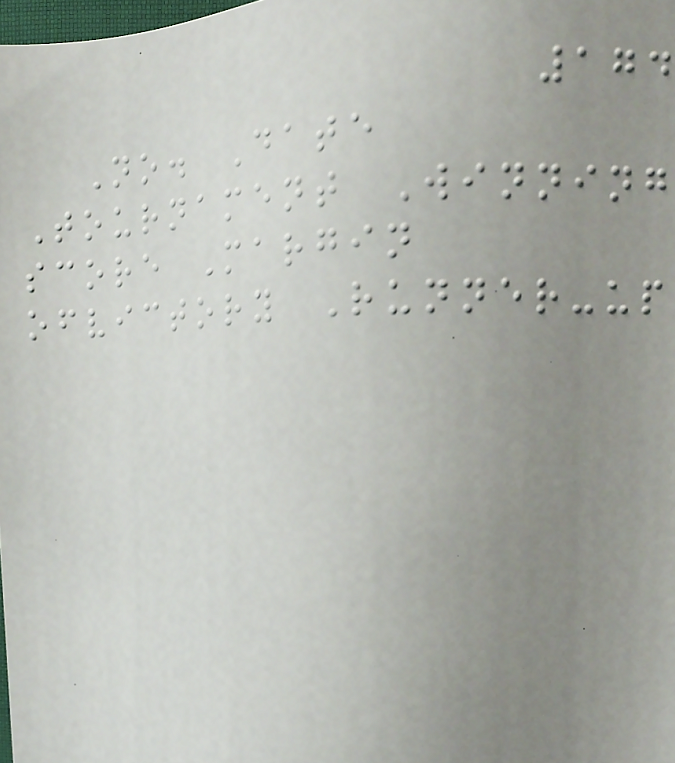174
No. Date
Tournament Winning
score Margin
ofvictory Runner-up
